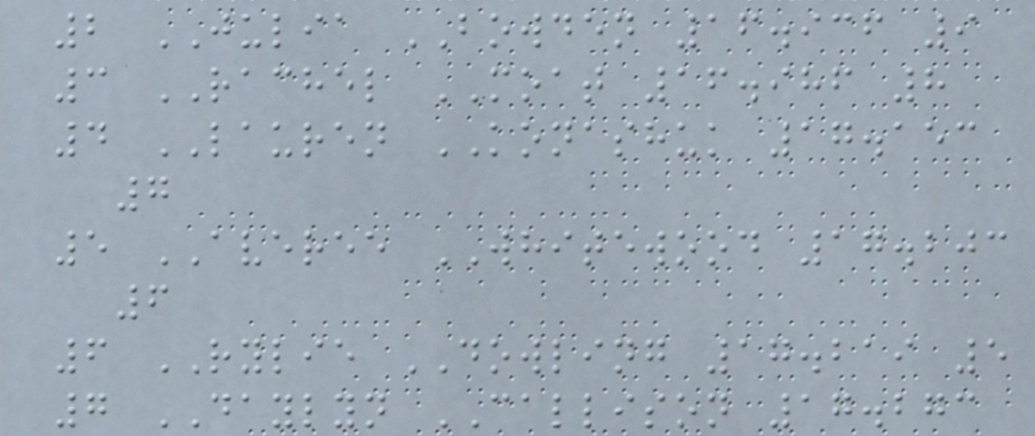2 JULIA BOWDEN 16.936 9
3 RACHEL MOAT 16.986 8
4 LAUREN KONASHUK 17.153
7
5 AVEREE WHITEWOOD 17.203
6
6 RYLIE DOWLING 17.219 5
7 DAYLYN CALLISON 17.273
